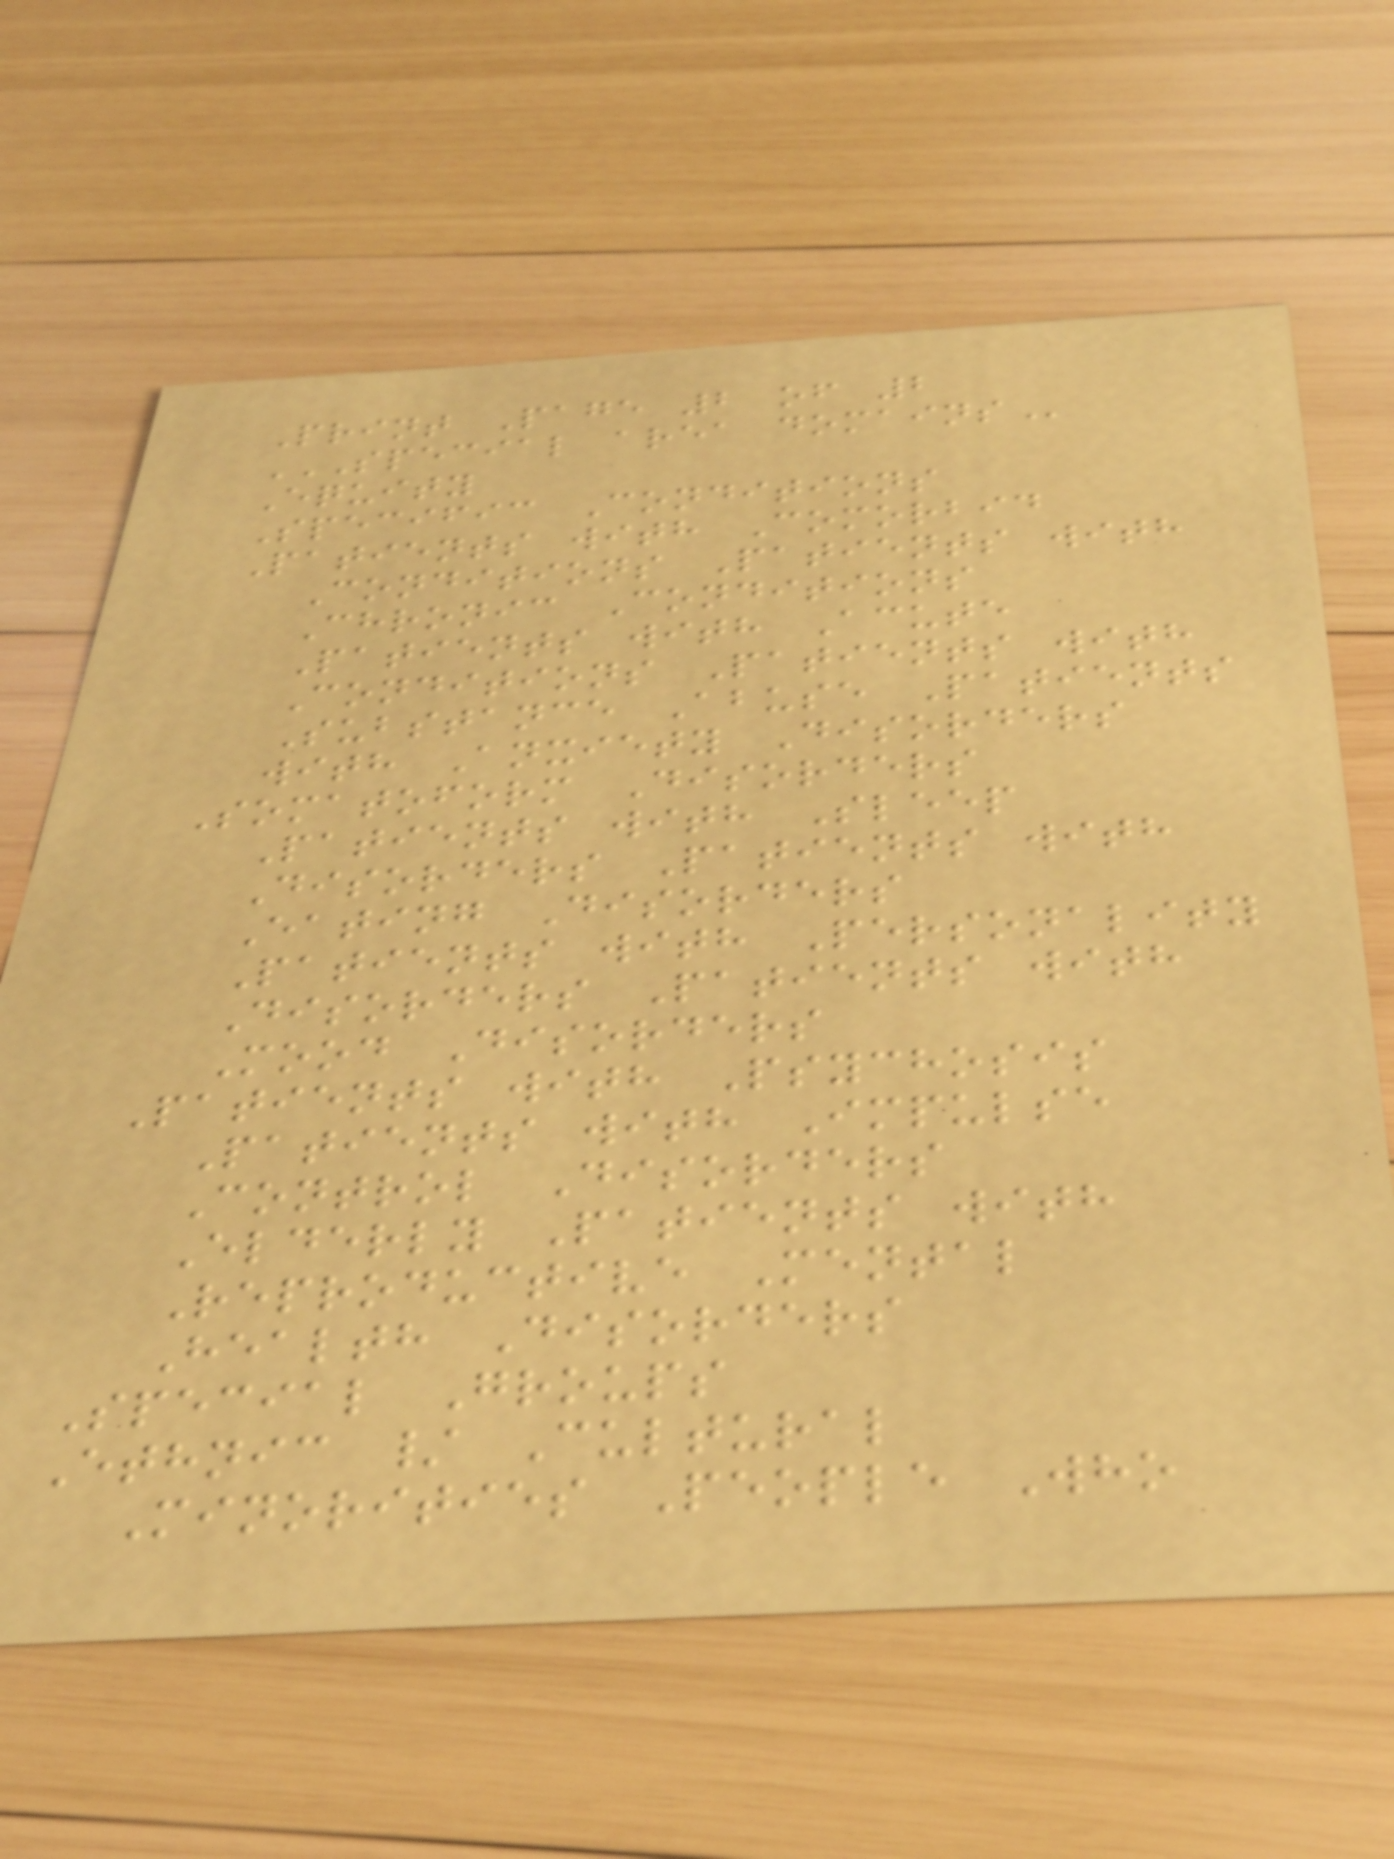Print Page 2 of 2
SPECIAL AREA DOMAINS
Equity
Specific Conditions
Patients with Comorbid
Conditions Patients with
Chronic Conditions
Patients with Acute
Conditions Patients with
Substance Abuse Patients
with Anxiety Disorders
Somatoform Disorders
Patients with Sleep
Disorders Patients with
Eating Disorders
Patients with Personality
Disorders Patients with
Mood Disorders
Patients with Psychosis
Patients with Impulse
Control Disorders
Elderly Patients with
Reproductive Mental
Health Disorders
Special Groups
Ethnic / Cultural
Minorities People Who
